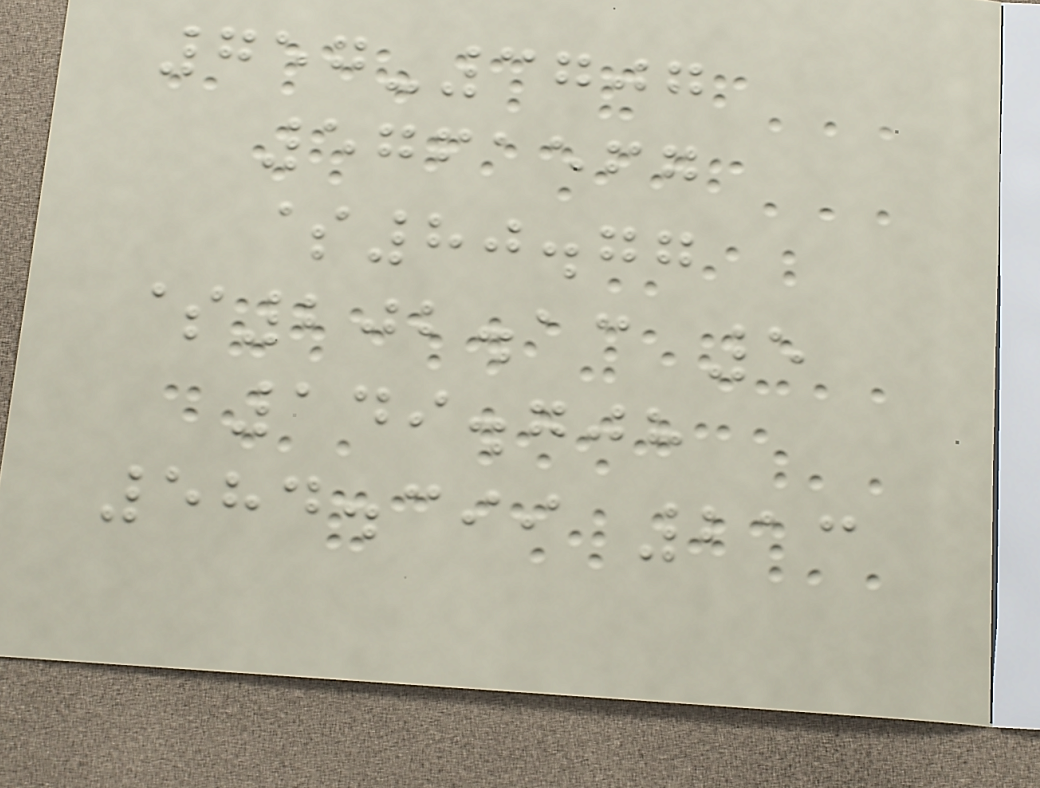757-3707
5761567
$80.77
$202.13 5
149.708
584.399 213
